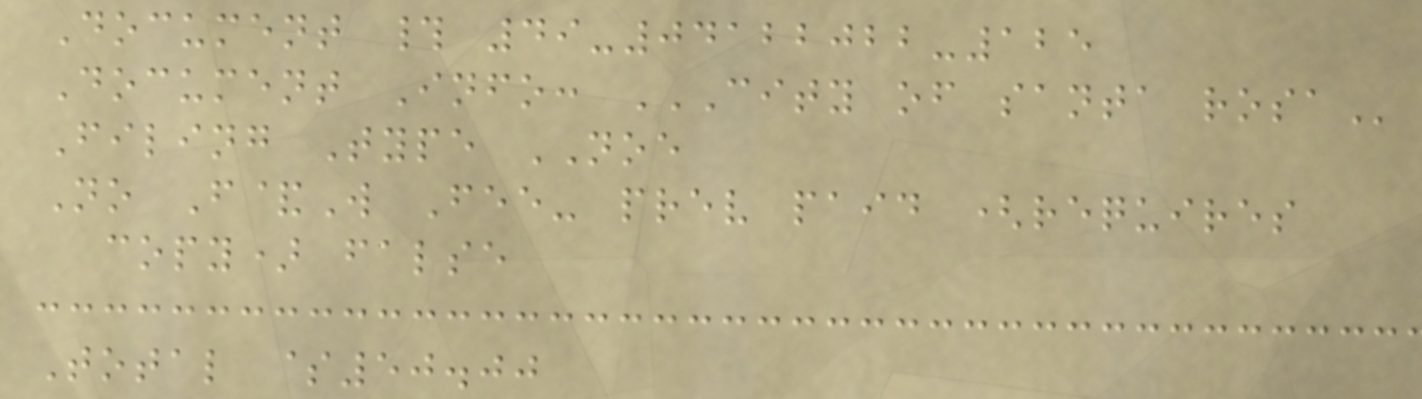Document # 49-04122022-125
Document Info: CITY OF SANTA ROSA
Filing Type NOE
No F&W Fee- prev paid (requires
copy) false
Total $50.00
